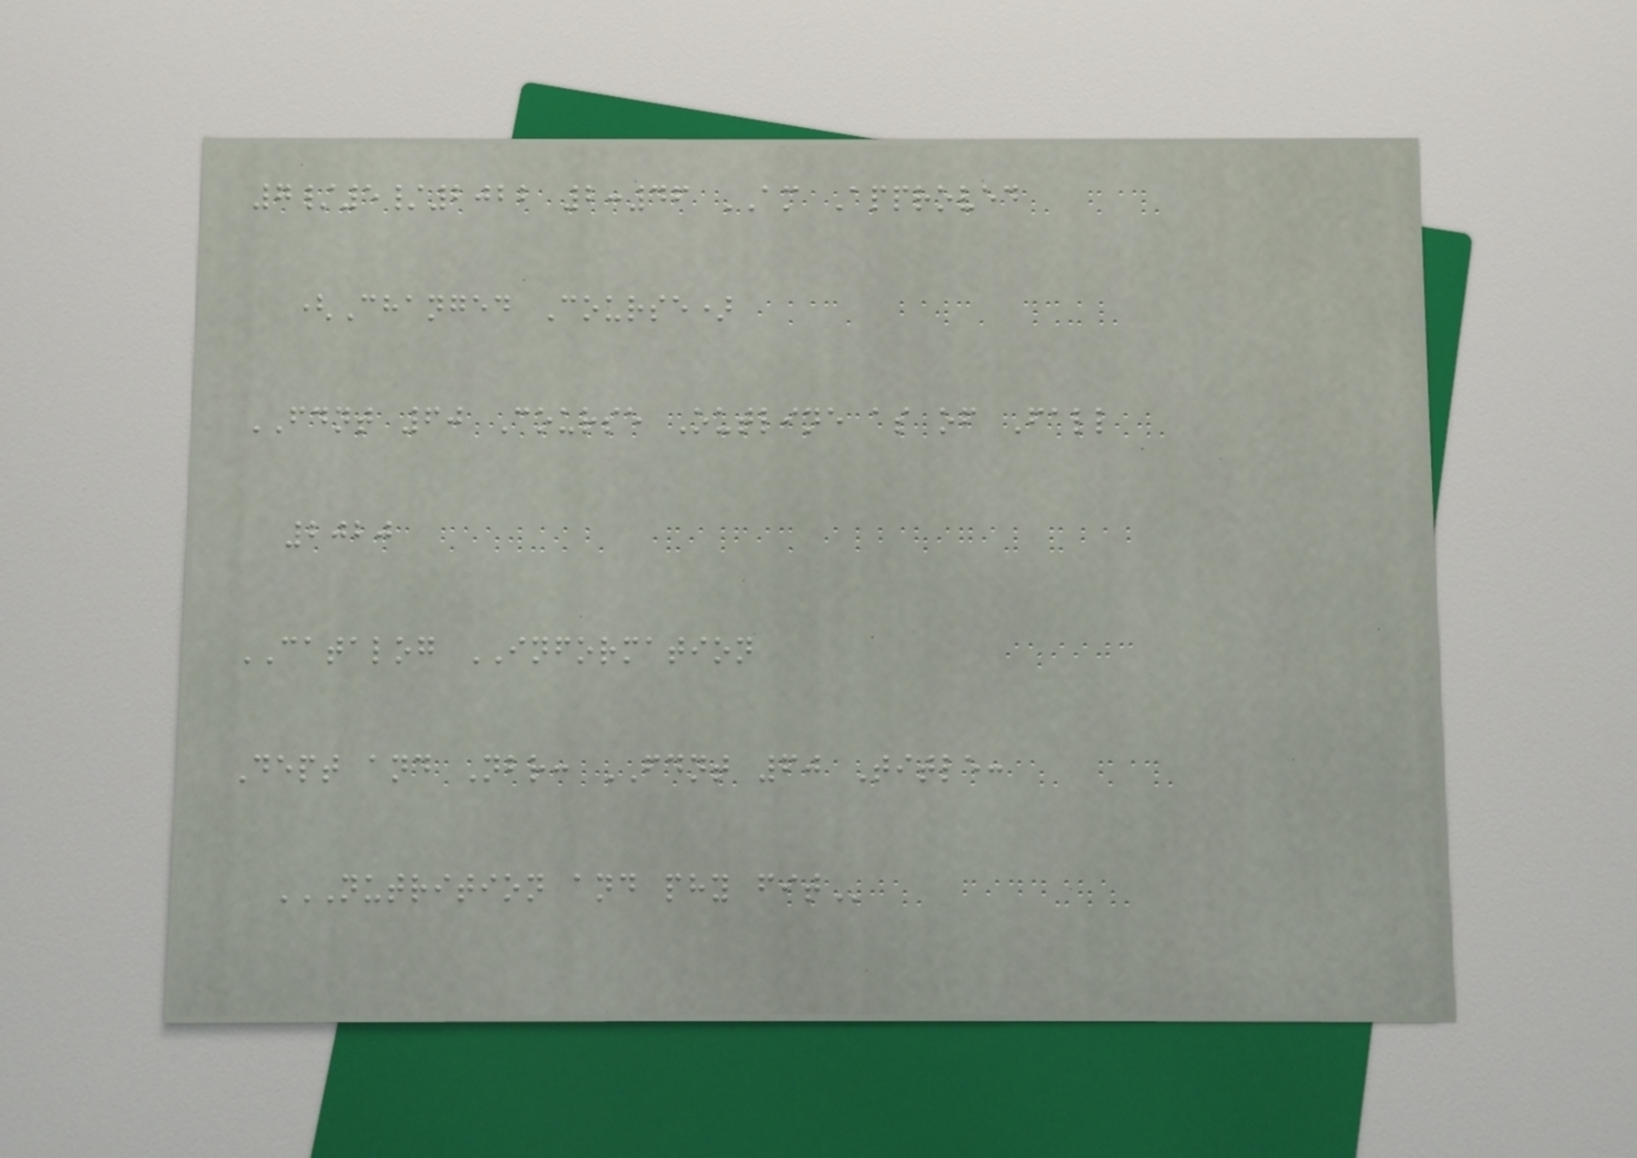7/5/2022 2:46 AM Approved
(Changed Course)
FDNT 60 Course Outline as of Fall
2020
CATALOG INFORMATION
Dept and Nbr: FDNT 60 Title:
NUTRITION AND PHY FIT
